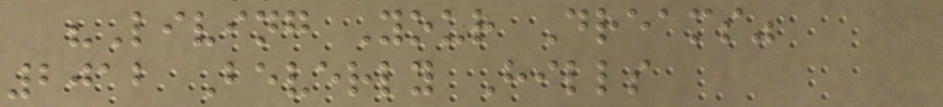"Living Your Dreams"
2012 Beverly Hills
